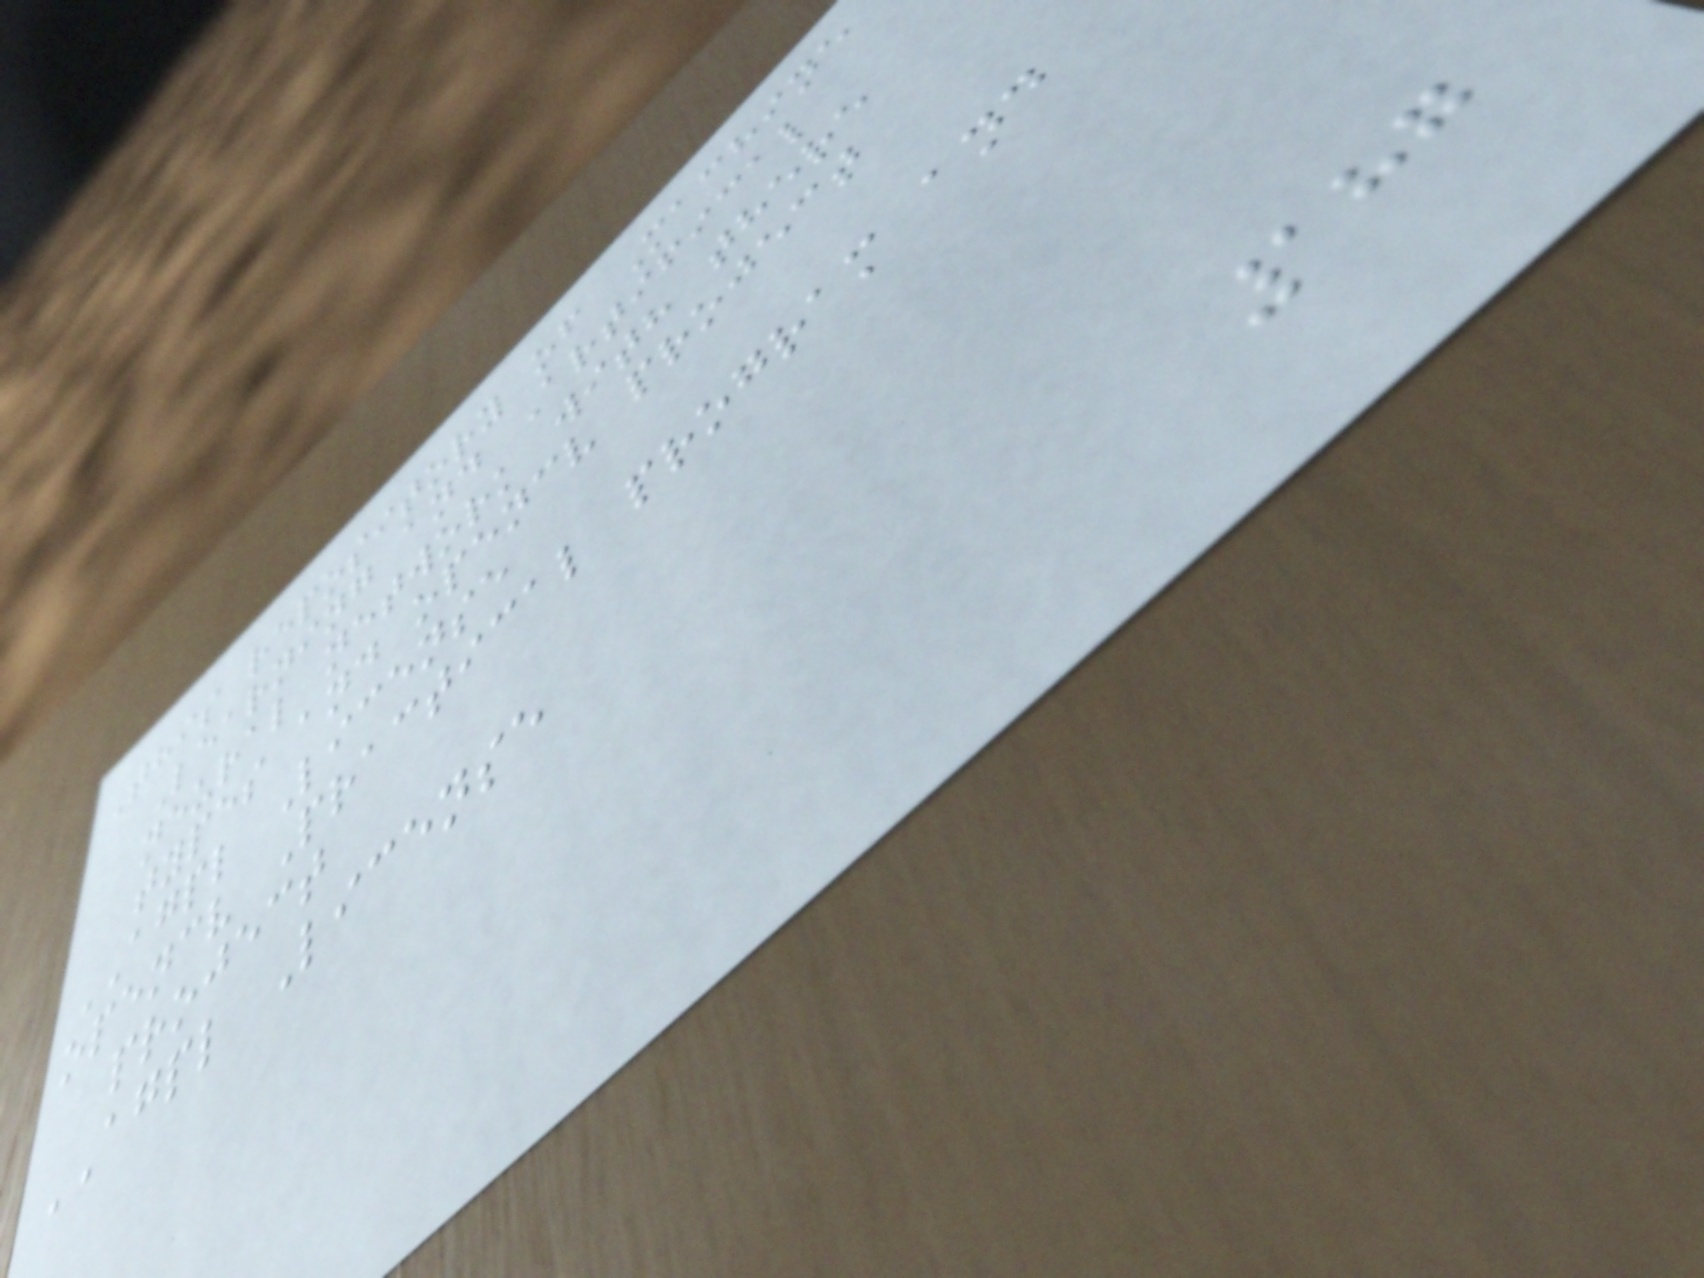This repository of Machine
Learning and Artifical
neural network with there
types and opencv project
AGPL License
opencv Practical program and
project
AGPL License
187
